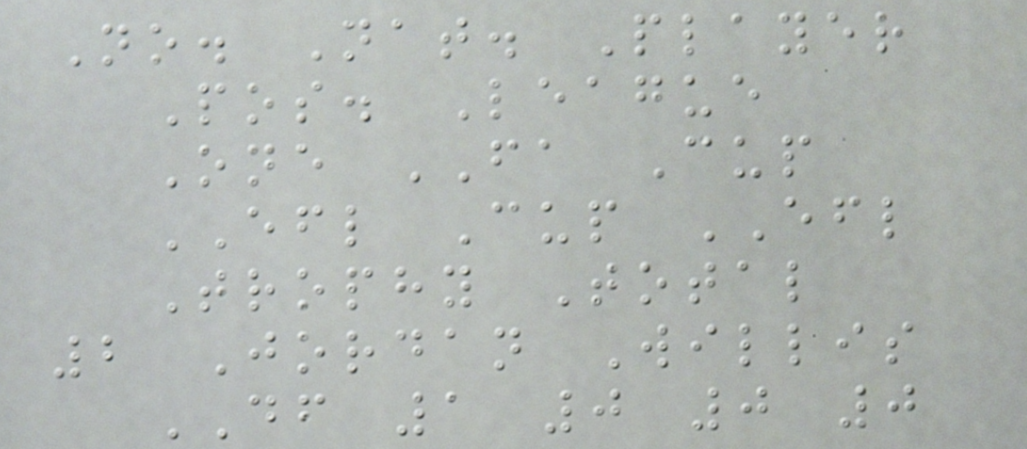No. Nat. Player
Pos. League
One FA Cup
EFL Cup EFL
Trophy Total
2 Jordan Willis
DF 1 0 0 0
